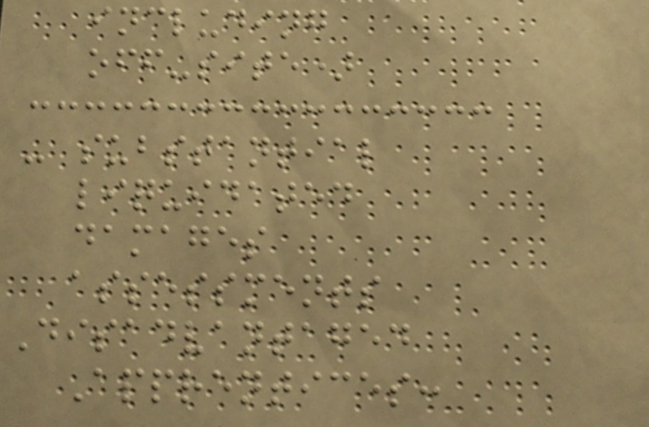including
off-site)
- substantial
liquidated
damages
assessments
Disadvantaged
Apprentices:
